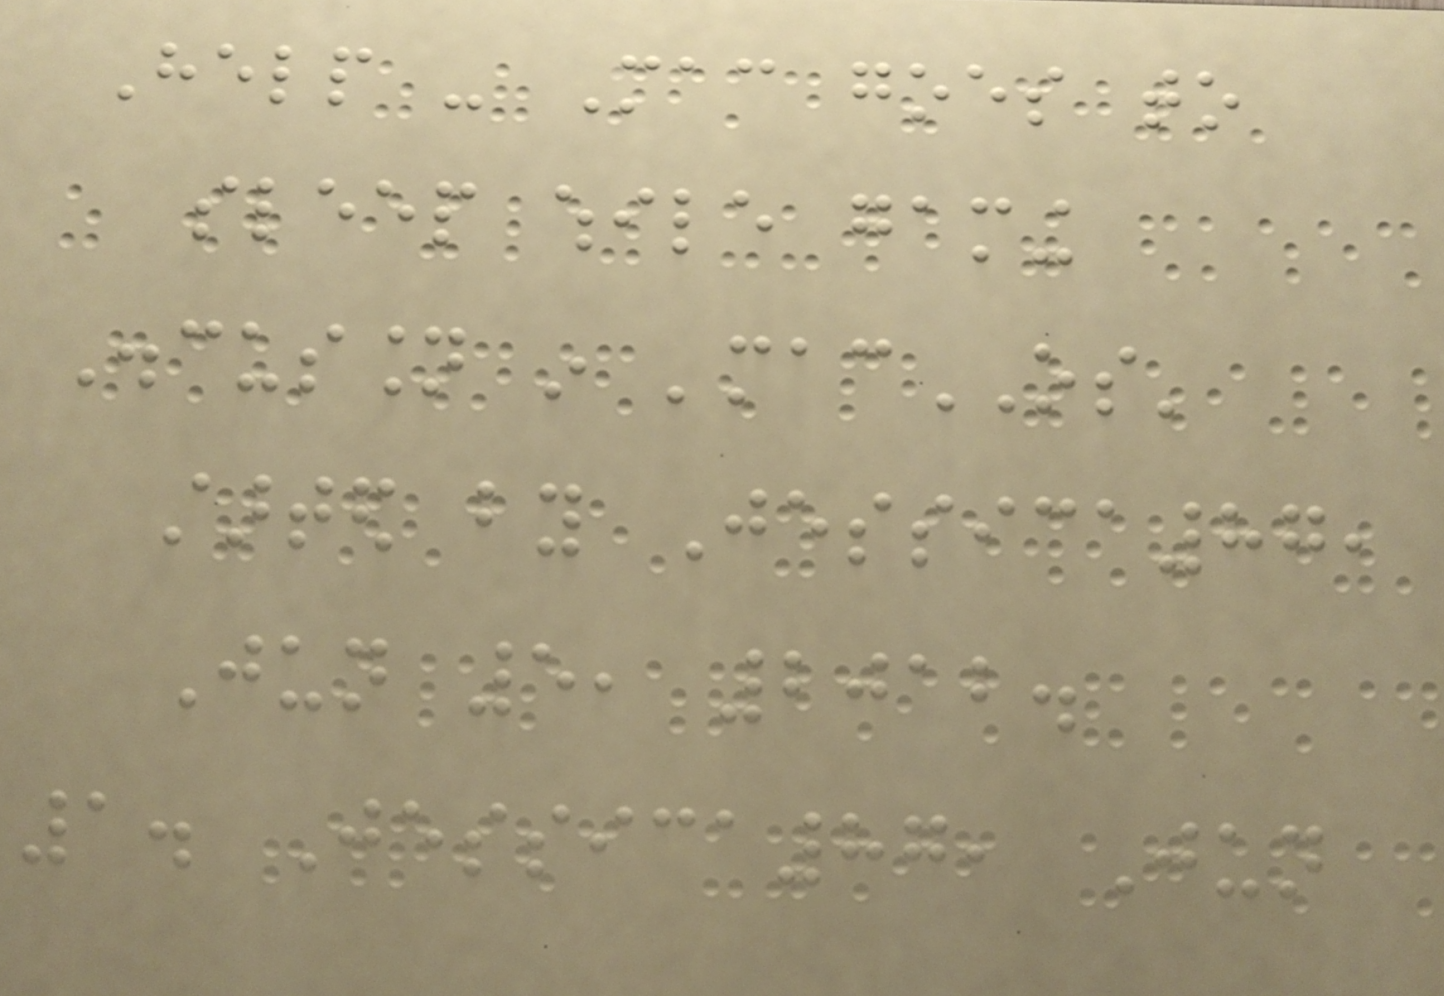Help - Mac goes to
sleep while gaming
Discussion in 'macOS'
started by Jessica87,
Jun 5, 2012.
1. Jessica87, Jun
